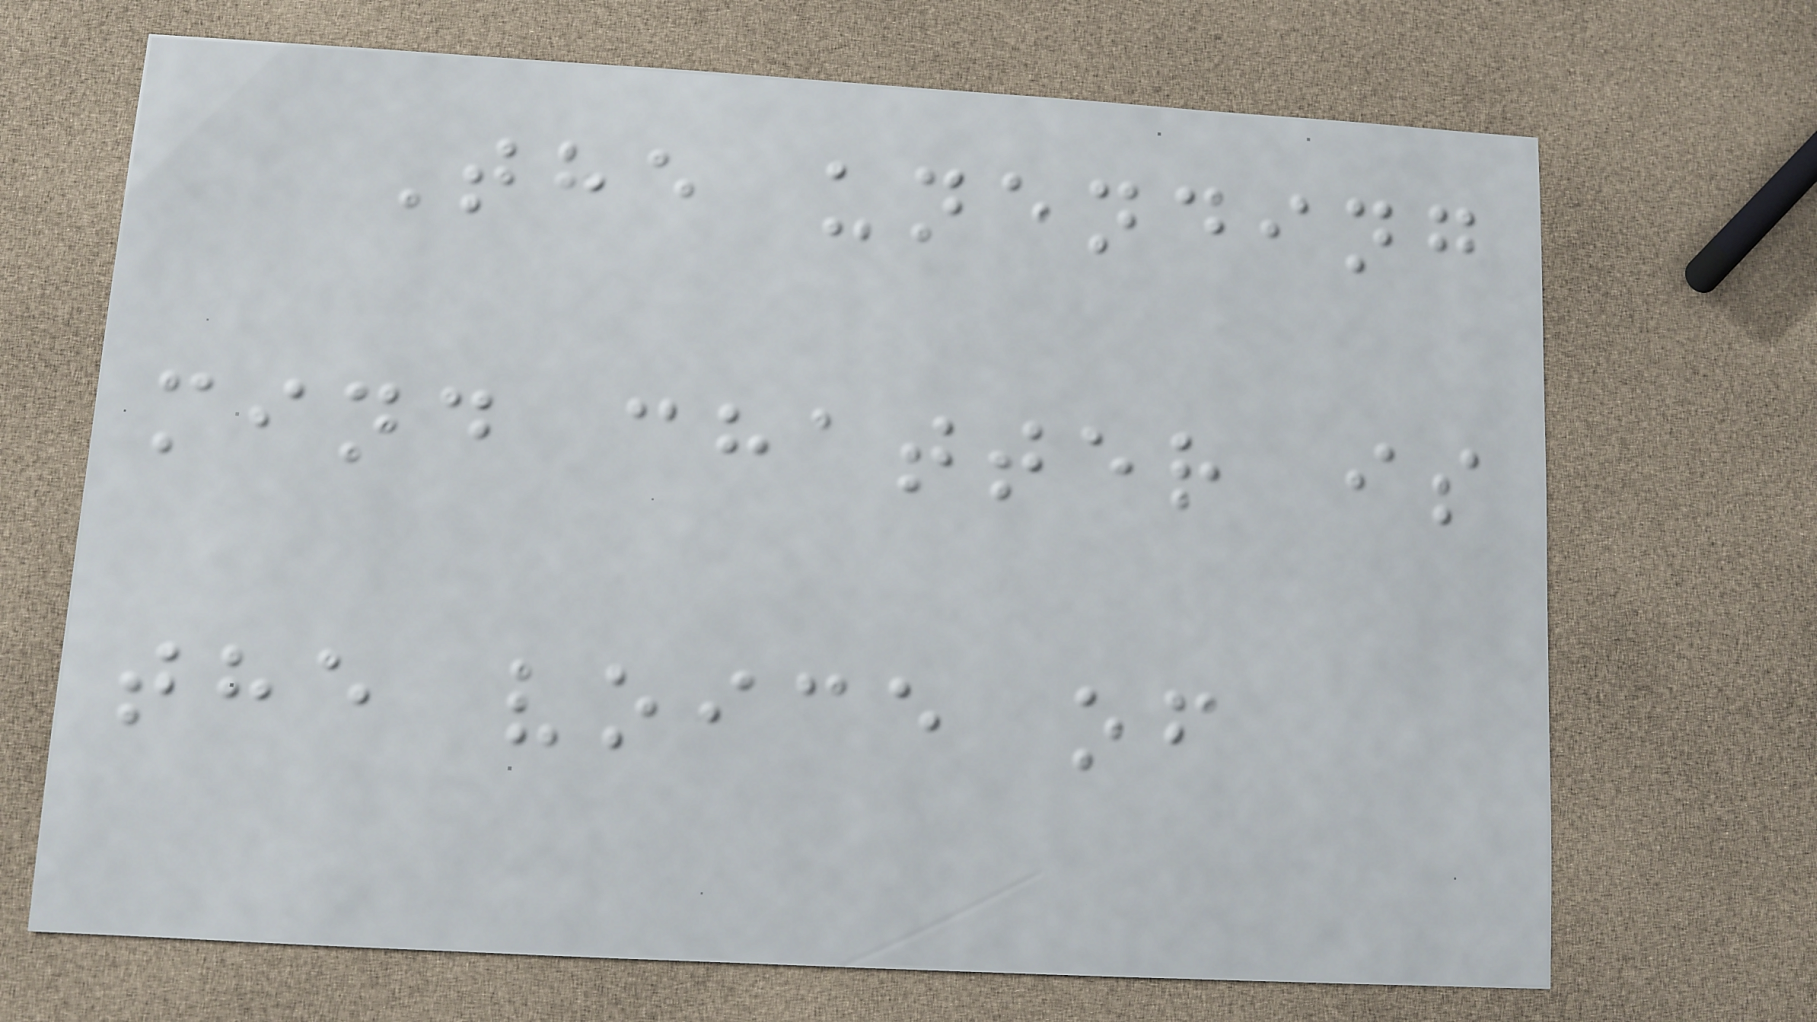The unending
mind chatter is
the voice of
